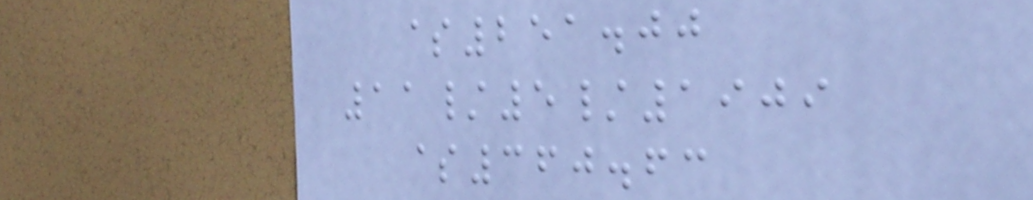$251.00
11/5/1909
$360.63
